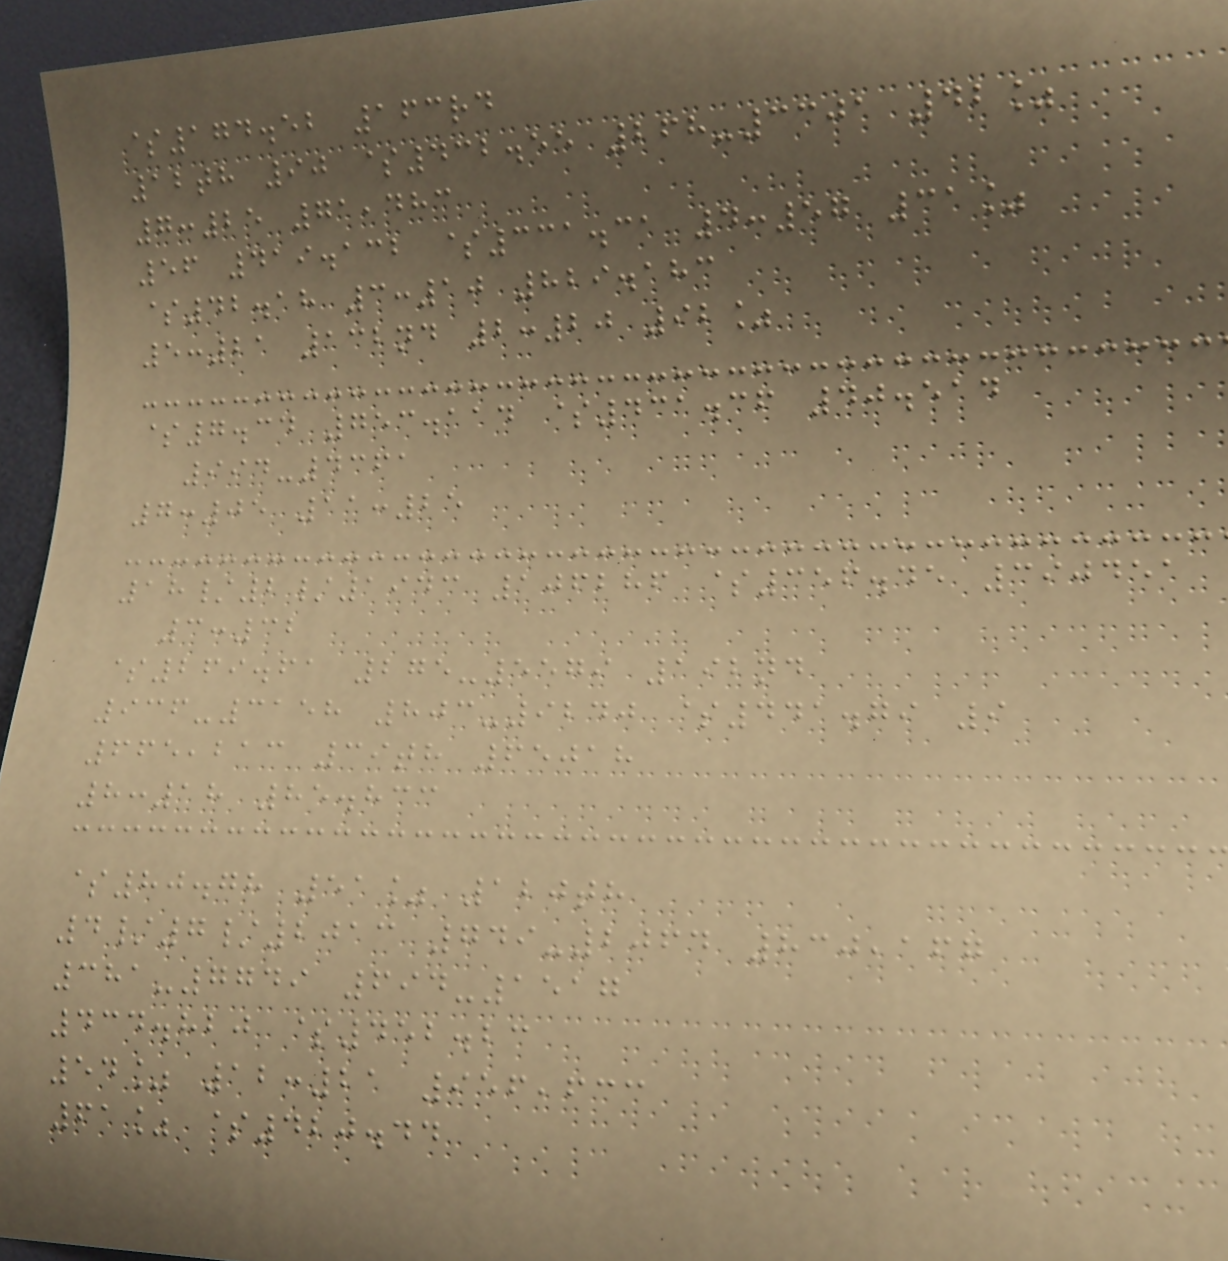$174.52 163rd
12th 90 $432.55 268-3301 42%
7:25 71,483
56 419.132 $331.31 4:57 31%
$42.18 3:10 829.183
5:21 132nd 2:20 92%
$7.34 753.114 $431.36 40.514
994-4361
7:05 11:25
18/2/1943 106286 $356.45 390451
3:32
$269.61 275-5579 192nd
936-3158 803-9240 $441.79 9
665,213 39th 65018
8:18 85.833
$80.78 51% 120th
4/7/2013 749-2064 830,167
381-7749 694-1517
434.820 $452.23
54% 12:21 956,633
61% $420.44
